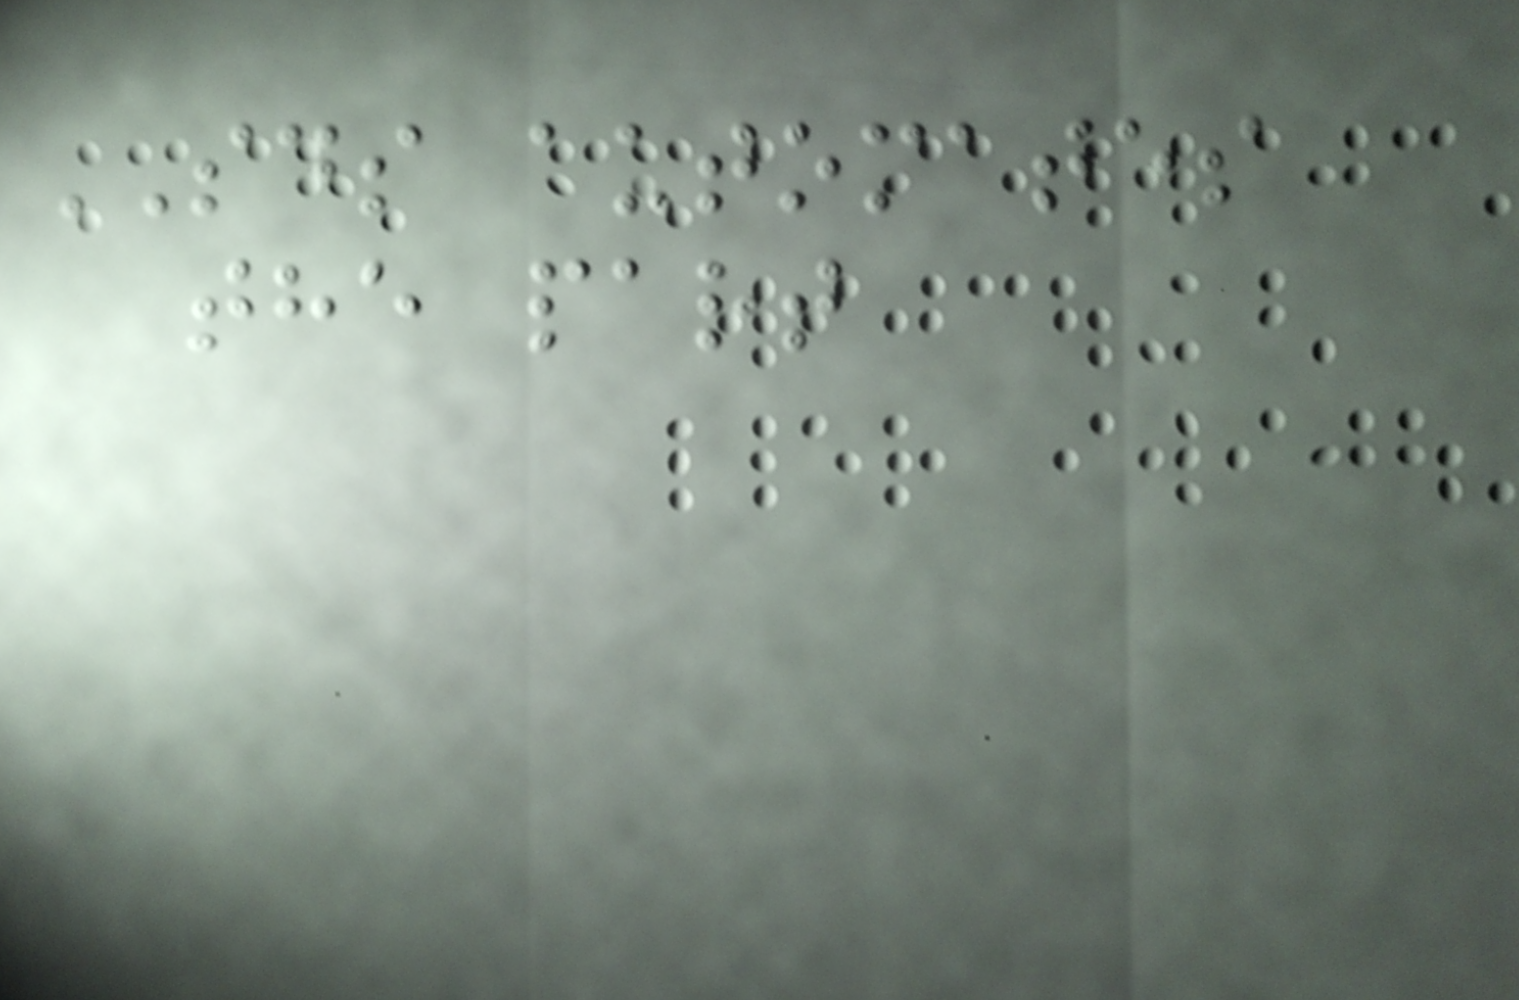SDS automates
the part
